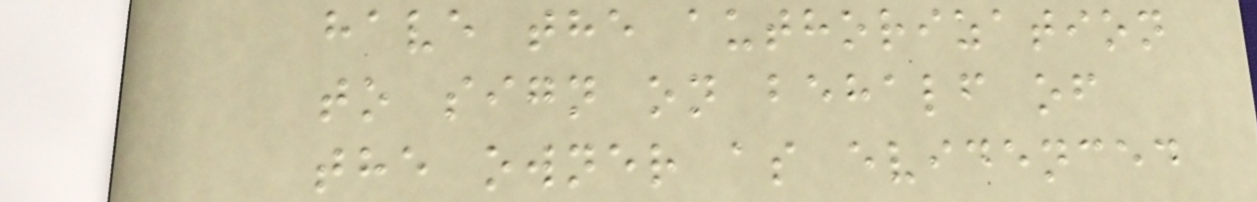have the authorization
to sign on behalf of
the owner as evidenced
